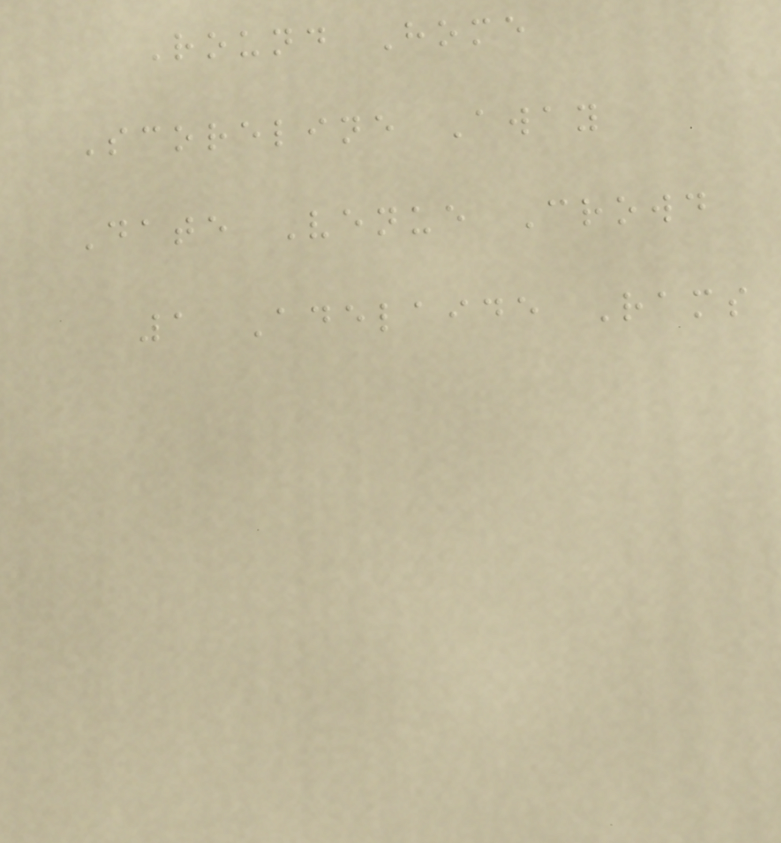Round Home
Scoreline Away
Date Venue Crowd
1 Adelaide Rams
